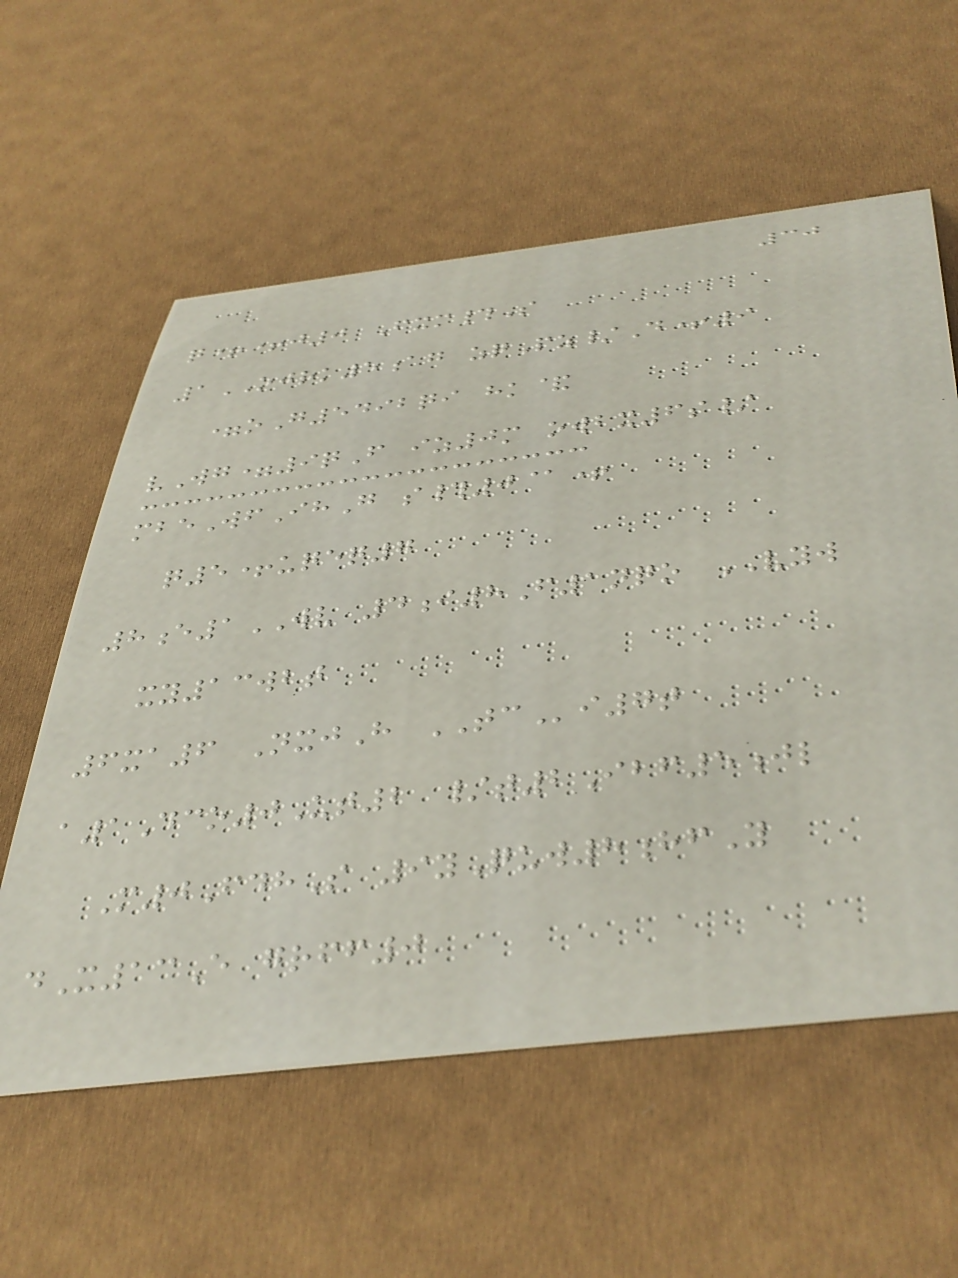30
q++j0 Fxm#S
1OJRK5ag zqPz/D+9
=oG5492qi hk&
vWg=9qF iz0m owbx6s/
mbeWfIhG s#0@+
q5+uqeq7
8e1WV 4i8F1nqo VYW
xy13wbt
6xa6 NxjH TCi7t
a1Dco0Ut2 /t2Ibf5jl
M0FdhS 9yQuw8hfY
dX13E grff0
